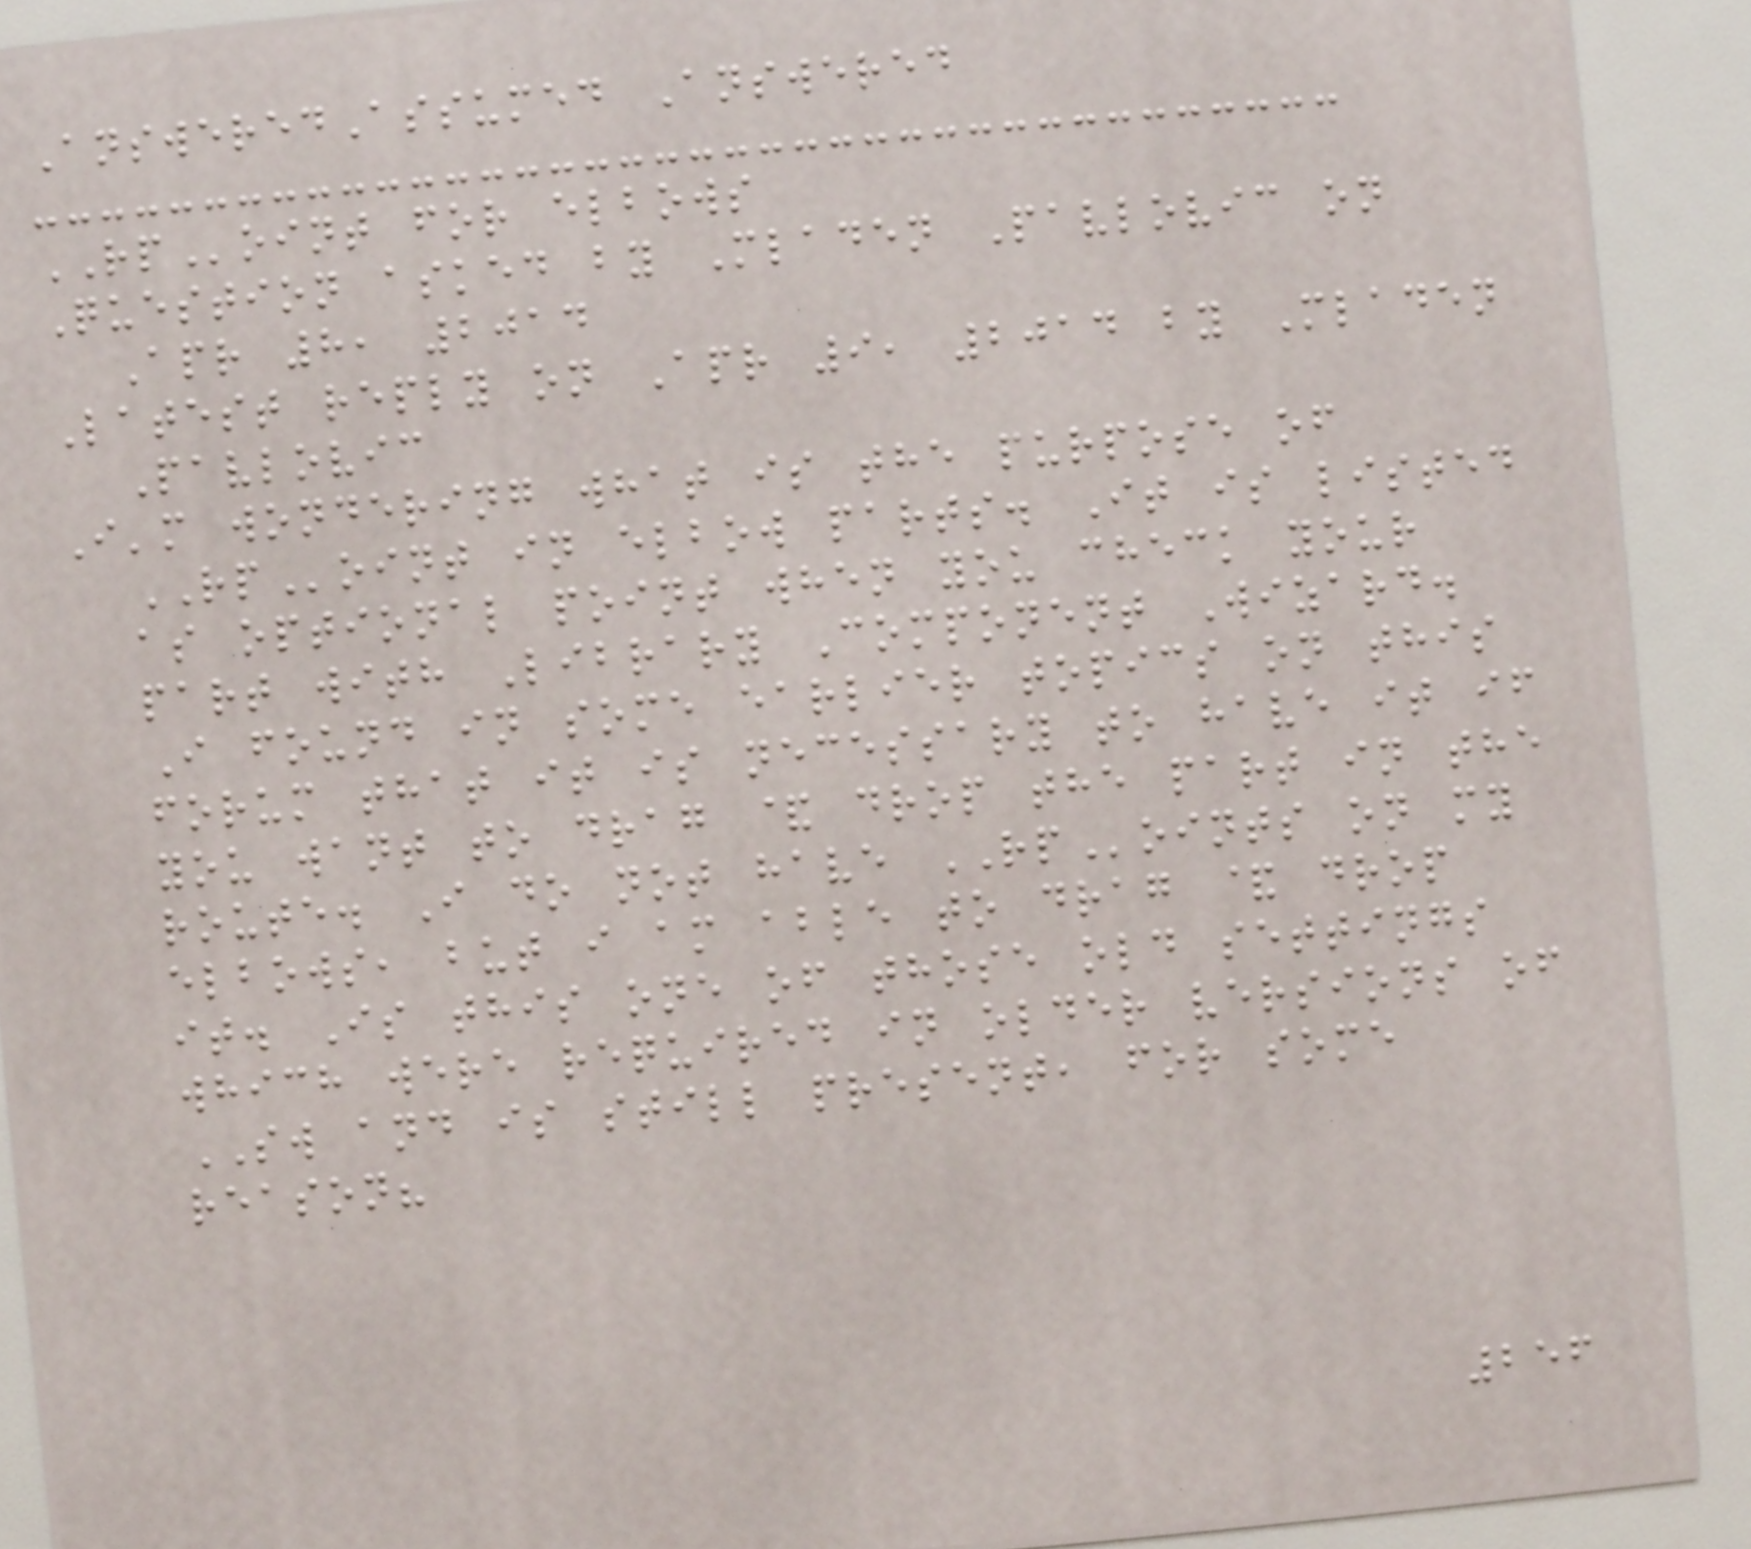AnsweredAssumed Answered
RPoint for elbows
Question asked by Mladen Pavlovic on
Apr 8, 2014
Latest reply on Apr 9, 2014 by Mladen
Pavlovic
I'm wondering what is the purpose of
RPoint in elbow parts. It is listed
as optional point when you check your
part with Library Component Wizard.
I found in some earlier topics on this
forum that it is necessary to have it if
you want to drag & drop the part in the
route. I do not have RPoints on my
elbows, but i am able to drag & drop
it. Is this one of those old settings
which were required in older versions of
SW and is still present, for some
reason?
256
